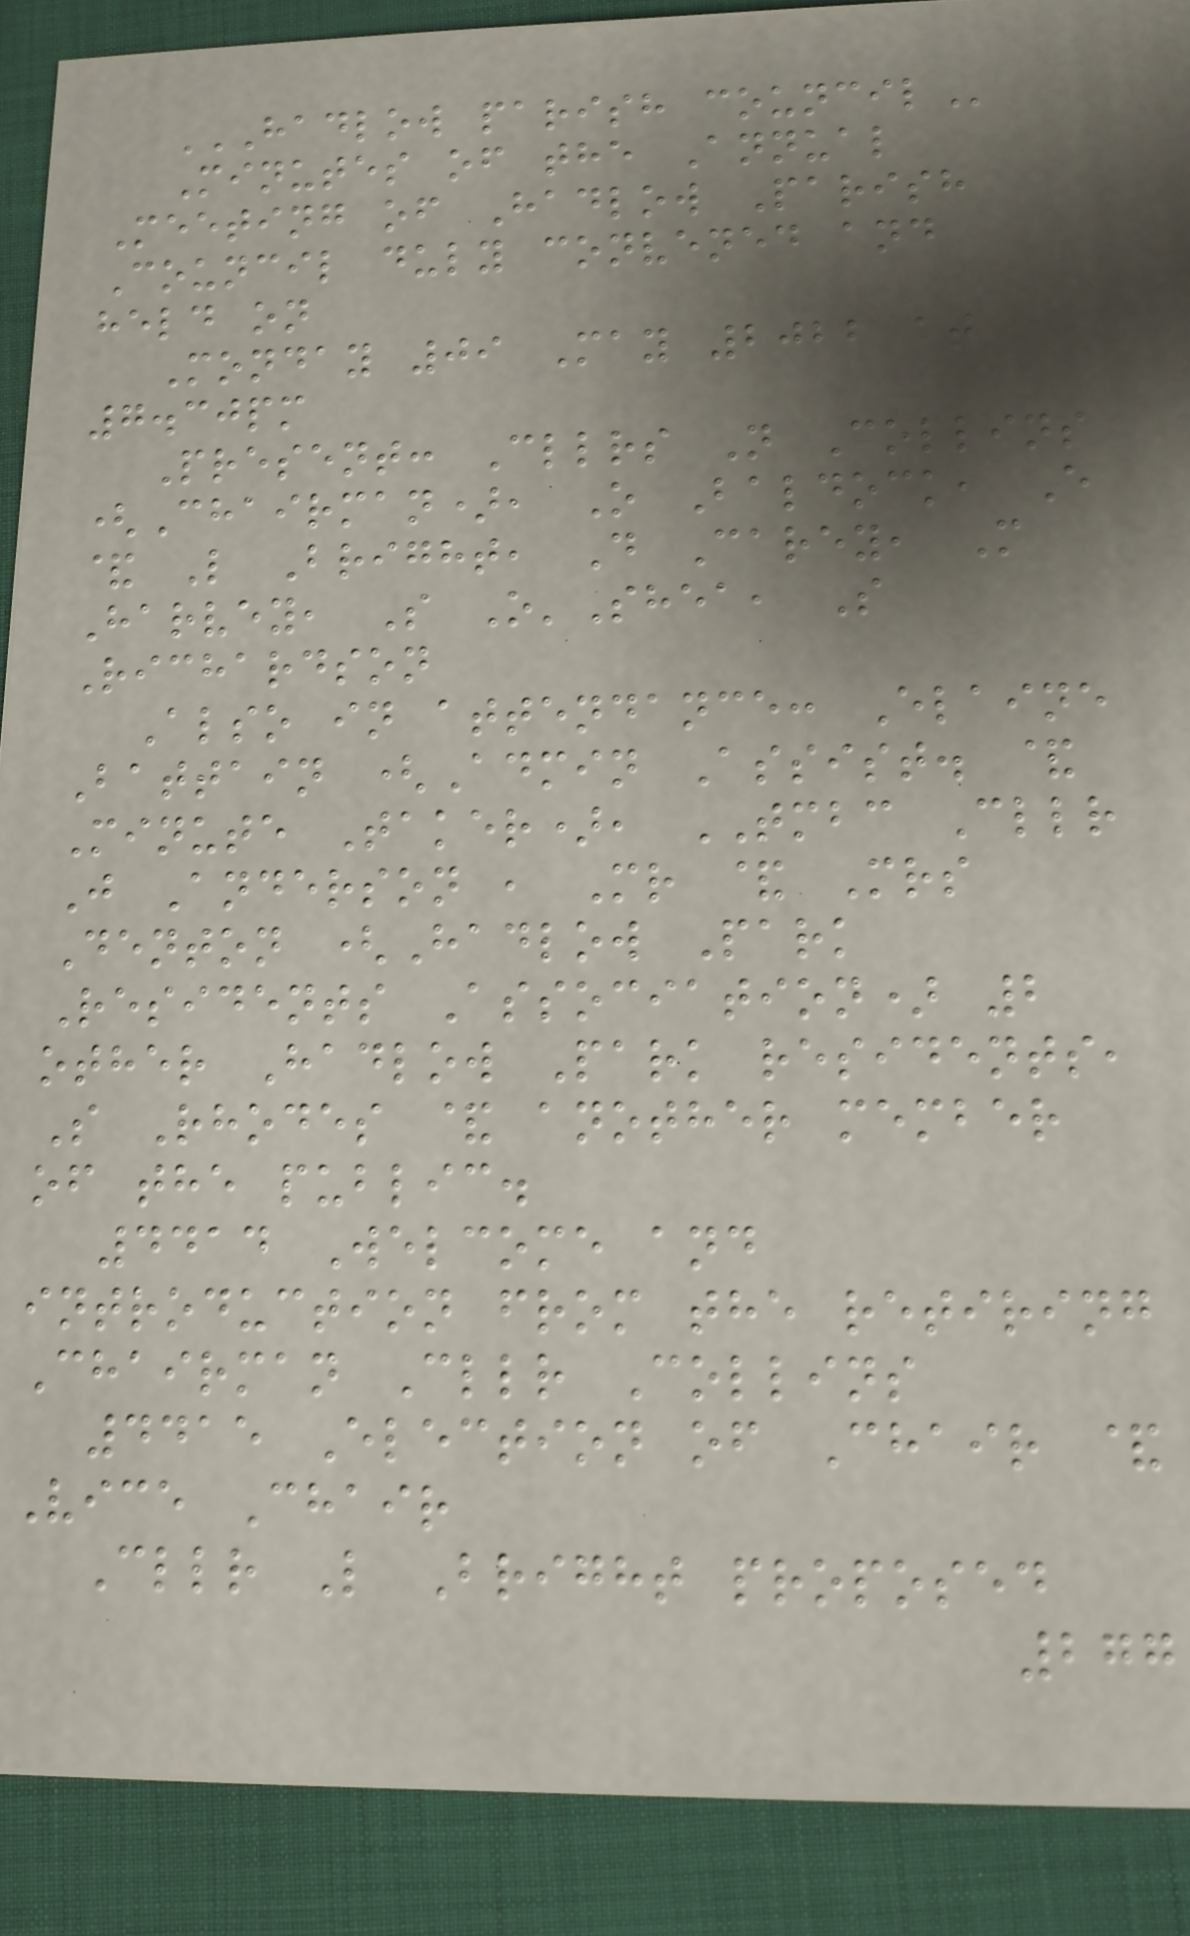HADLOW PARISH COUNCIL
Minutes of the Annual
Meeting of Hadlow Parish
Council duly convened and
held on
Monday 09 May 2022 at
7.30pm
Present: Cllrs N Collins
(Chairman), O Baldock, E
& L Bright, D Carey, M
Harvey, S O'Shea, S
Richardson
Also in attendance: Elaine
Battain (Admin Assist. &
Minute Taker), TMBC Cllr
J Anderson , Mr & Mrs
Denton (Hadlow Park
Residents Association) 2
other Hadlow Park residents,
S Rhodes & another member
of the public.
4414 Welcome and
introduction from the retiring
Chairman Cllr Collins
4415 Election of Chair &
Vice Chair
Cllr L Bright proposed
277
